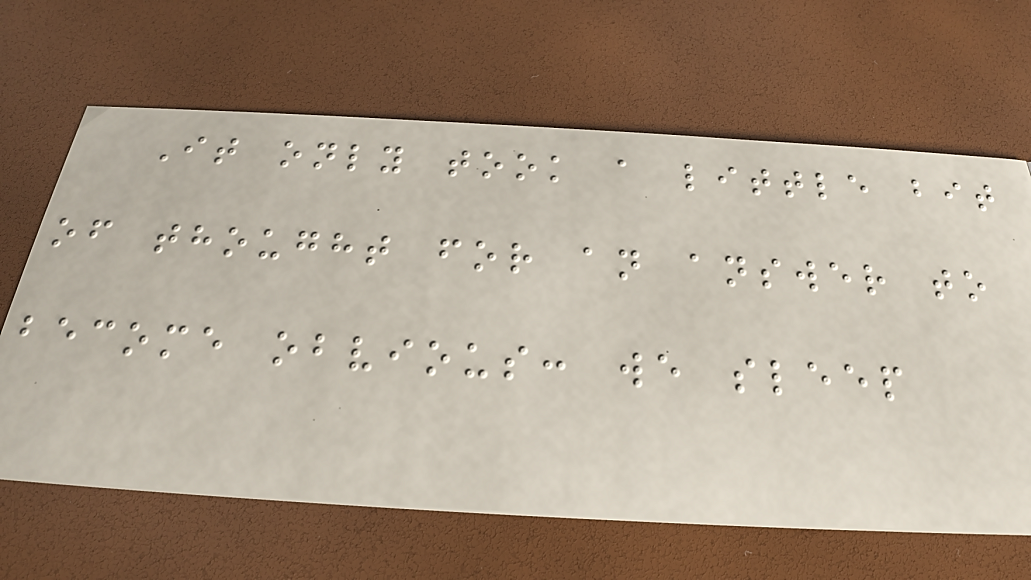It only took a little bit
of thought for an answer to
become obvious: we sleep
